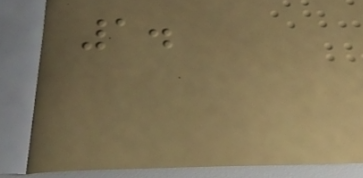1.
